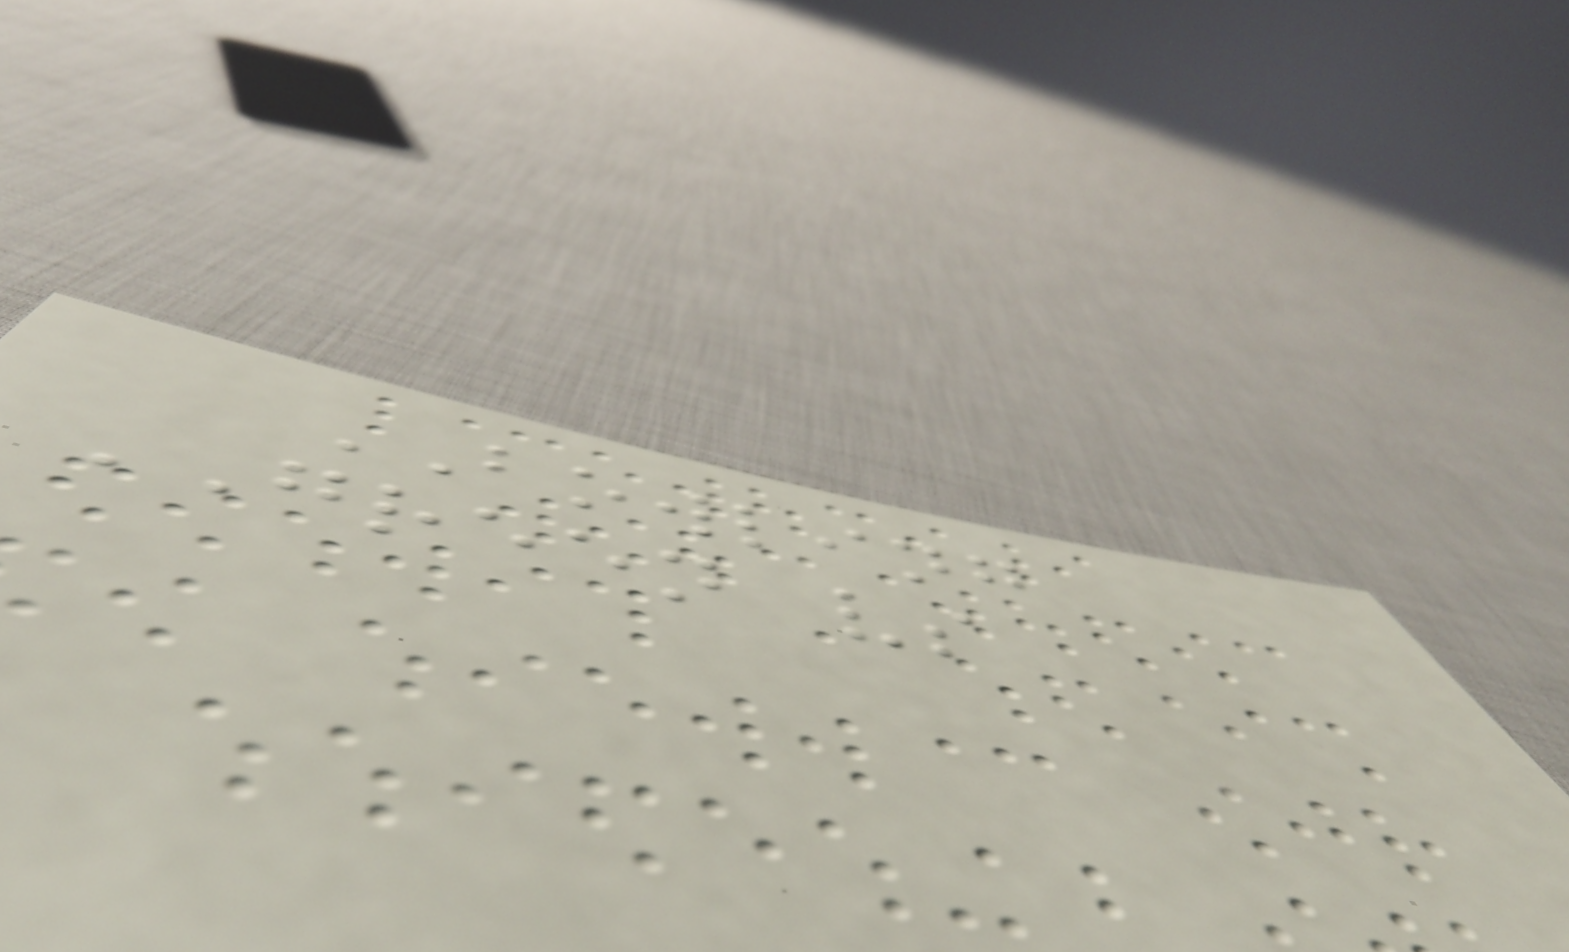BOWLING
GREEN vs
